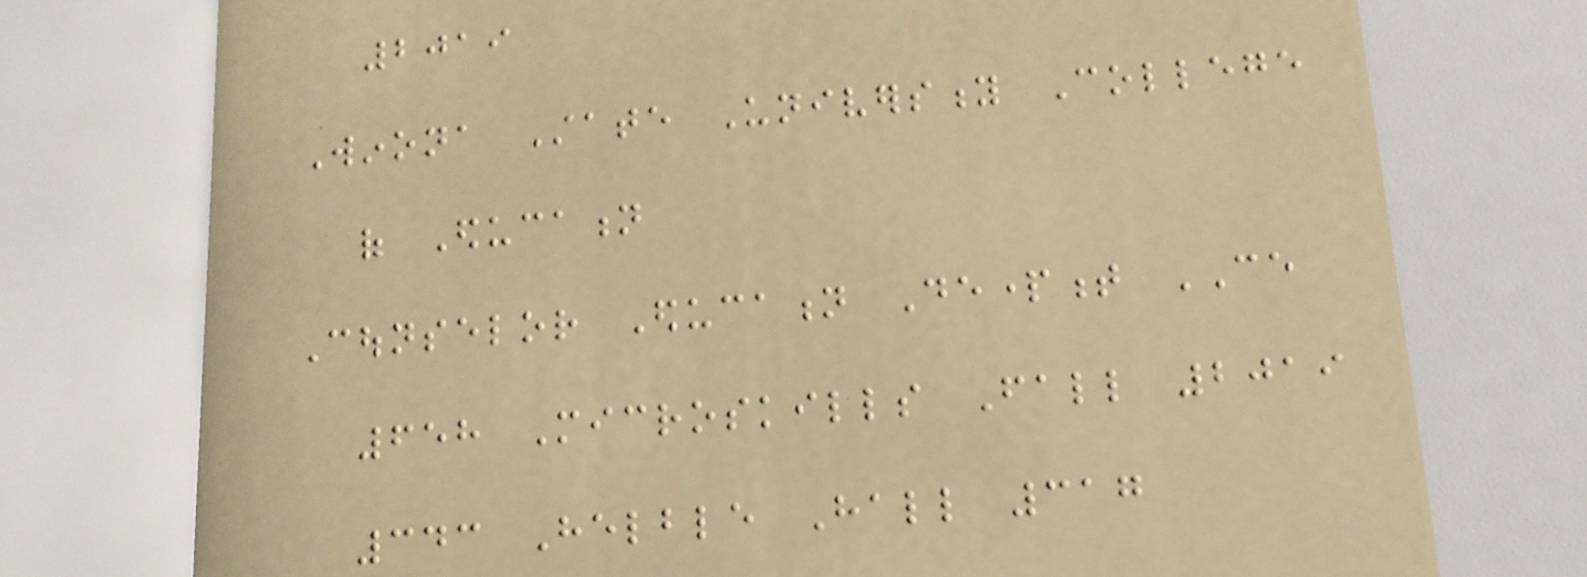2019
Winona State University College
of Education
Counselor Education Department CE
658 Microskills Fall 2019
343 Helble Hall 317
